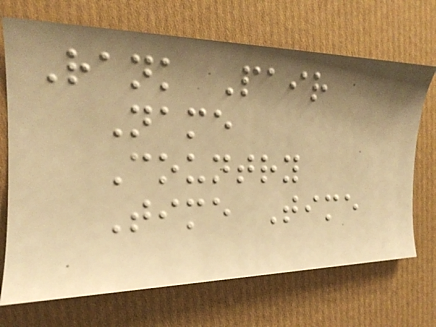Rank Pair
Name
Country
Time Time
